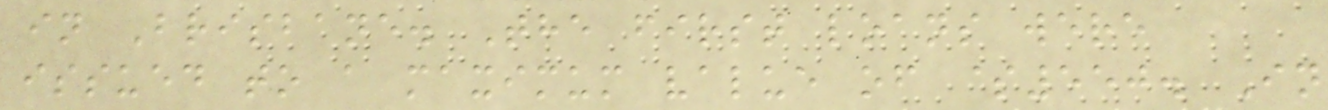in Brisbane. The first loans were
issued to a maximum value of $550. In
